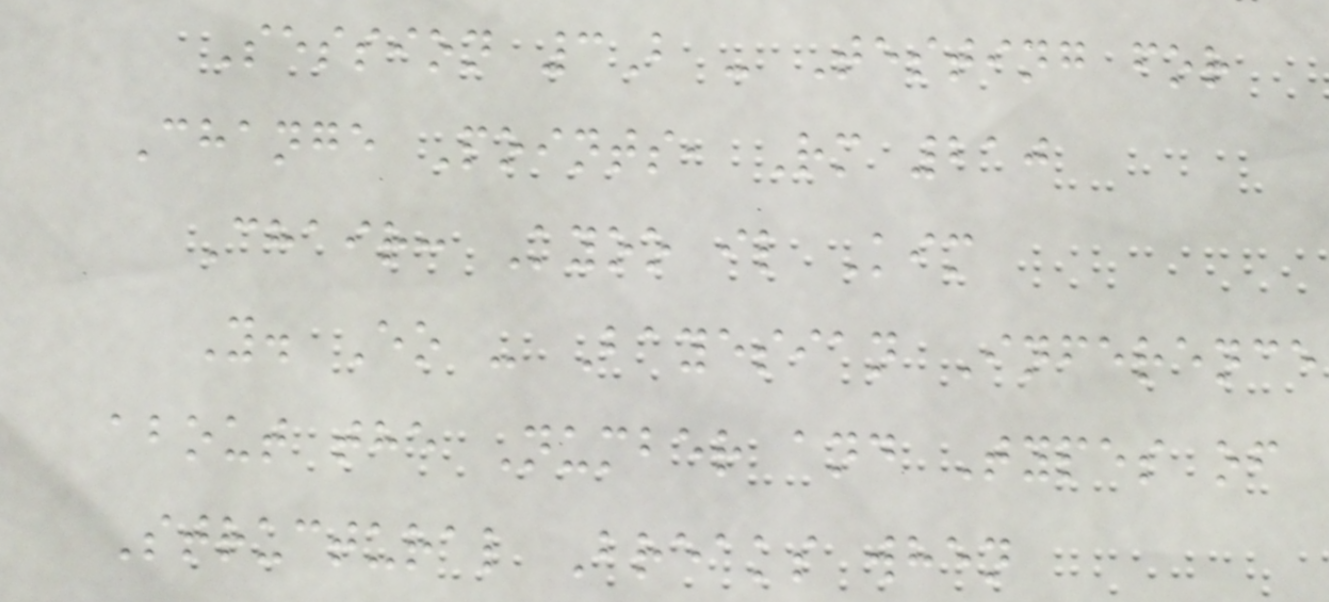Session 3B - Testing for
Change Points, Rm 210
Chair: Kyoo il Kim
Y. Eo - Bayesian Inference
about the Number and Types of
Structural Breaks when
